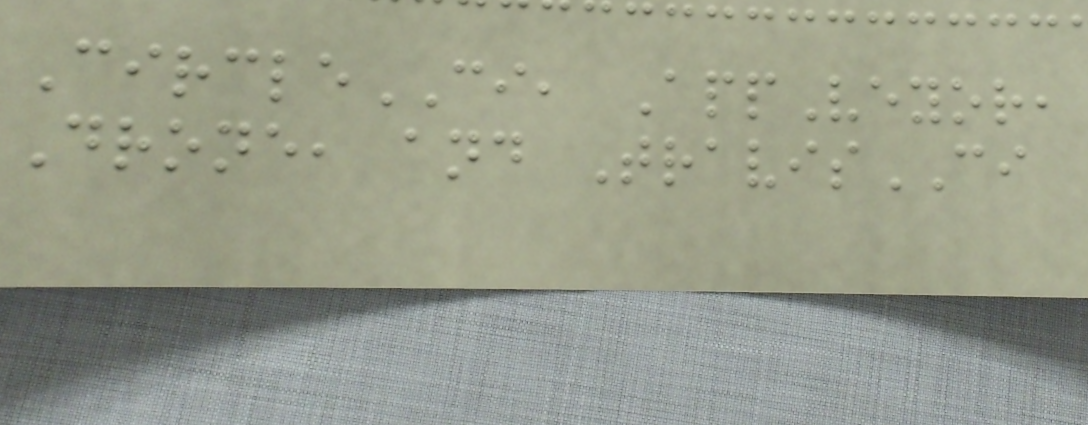CircleCI, AppVeyor,
Drone, and TravisCI
